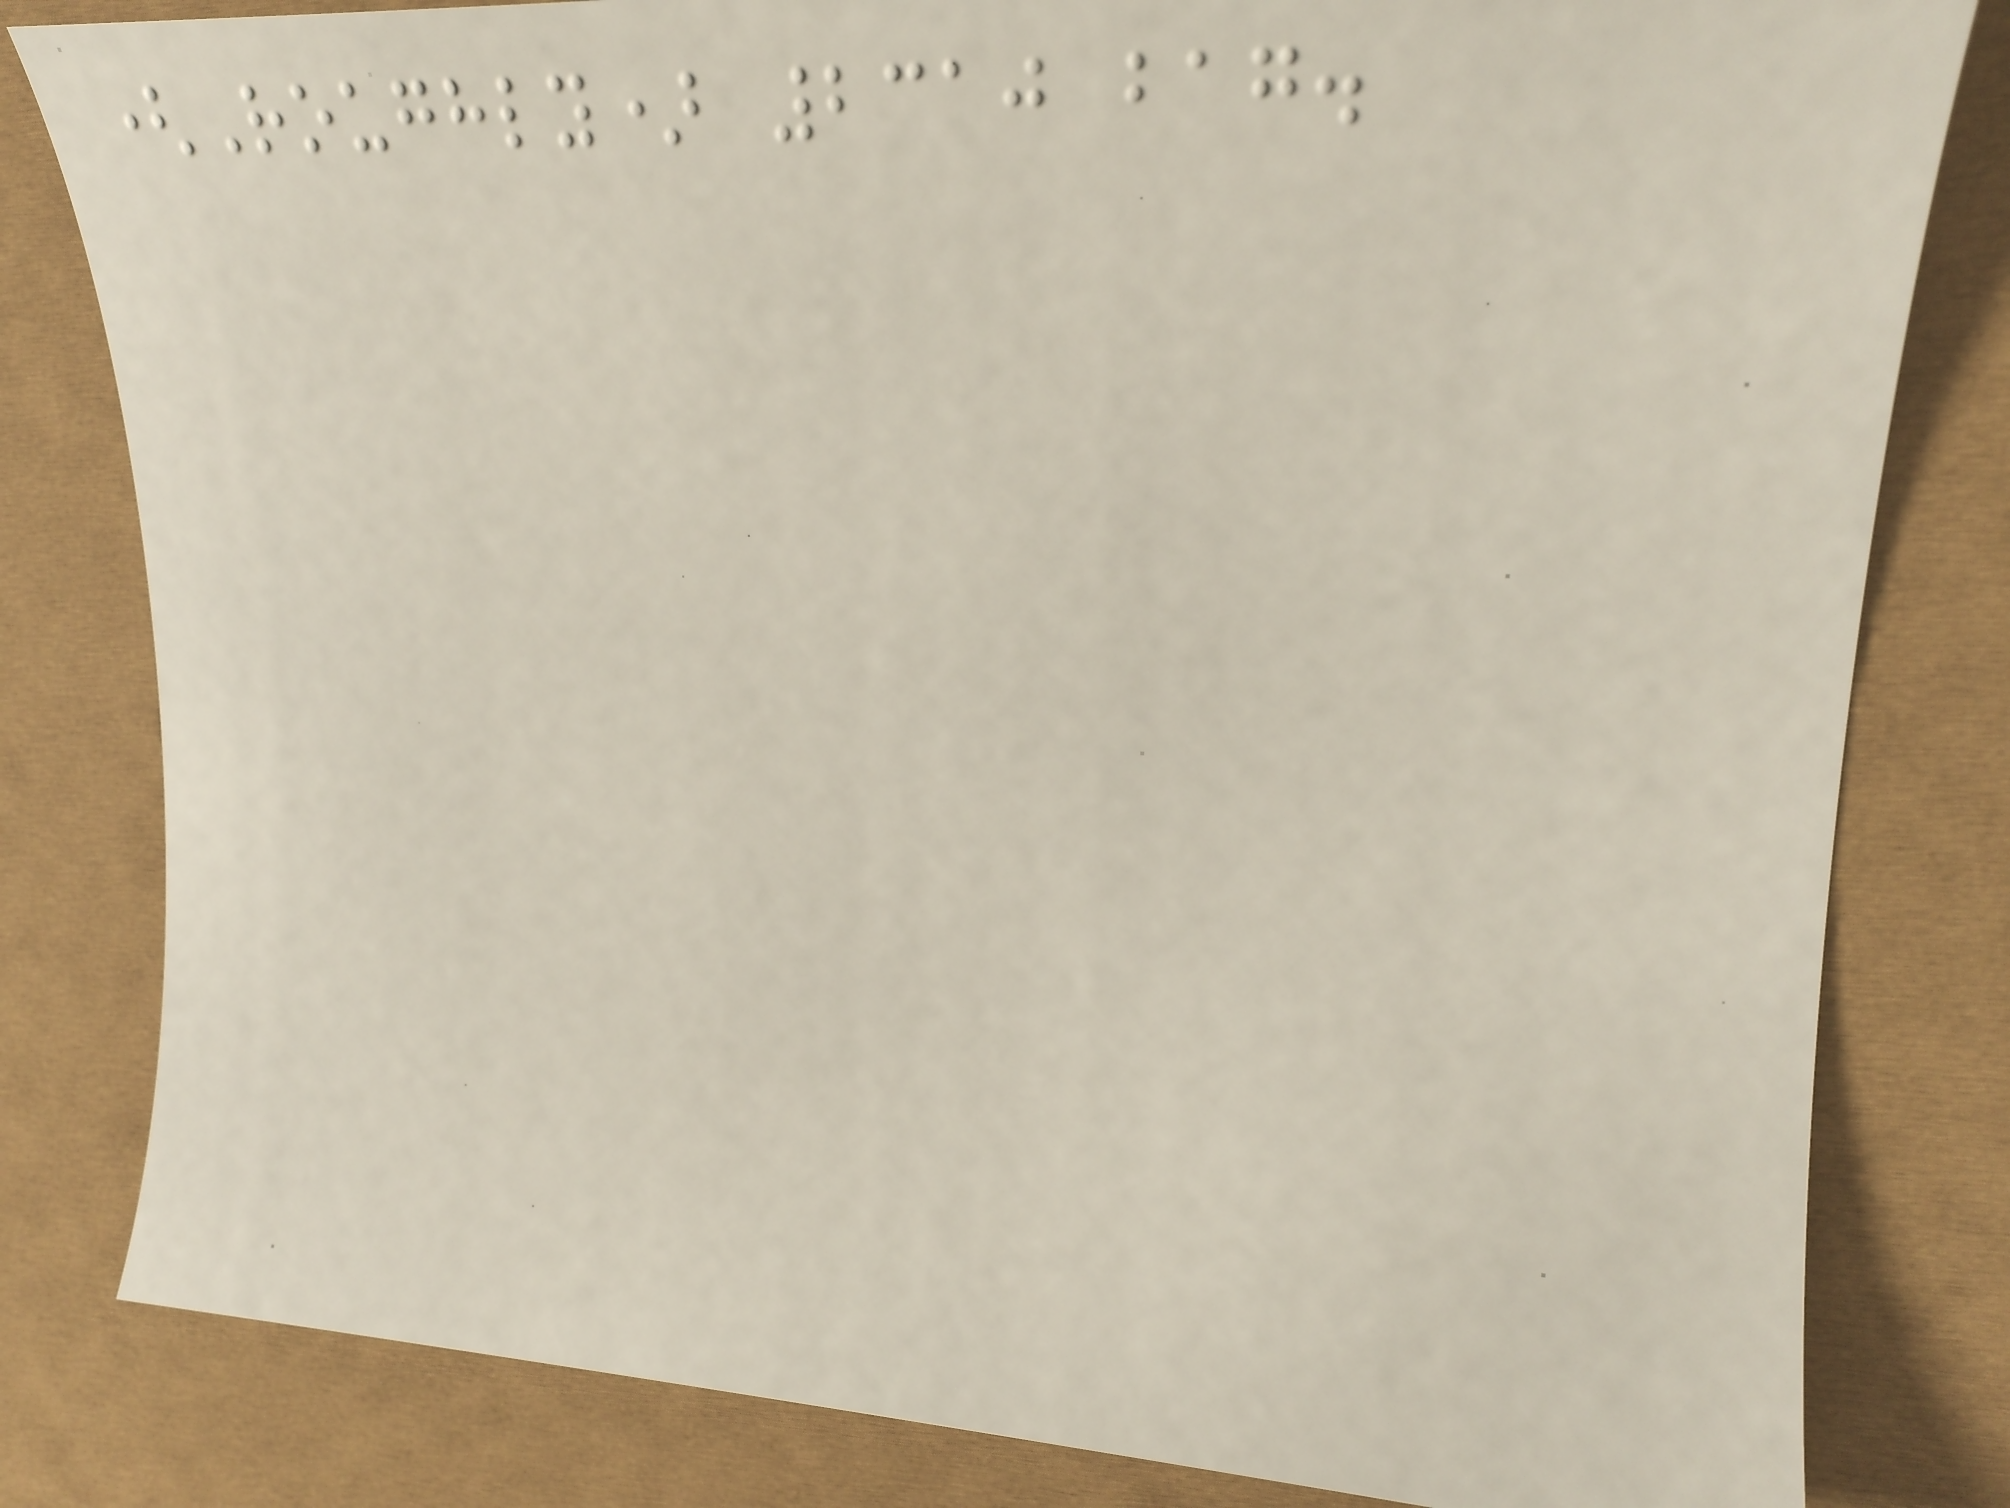(Roughly) 2310 bag.
